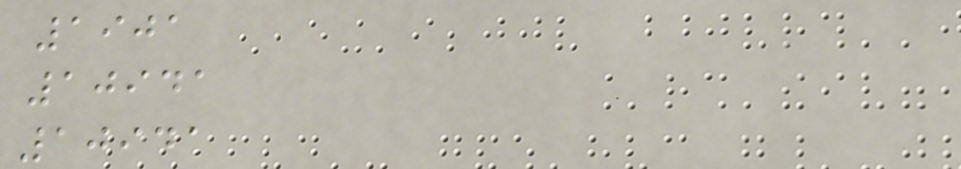1901
10941
10941
